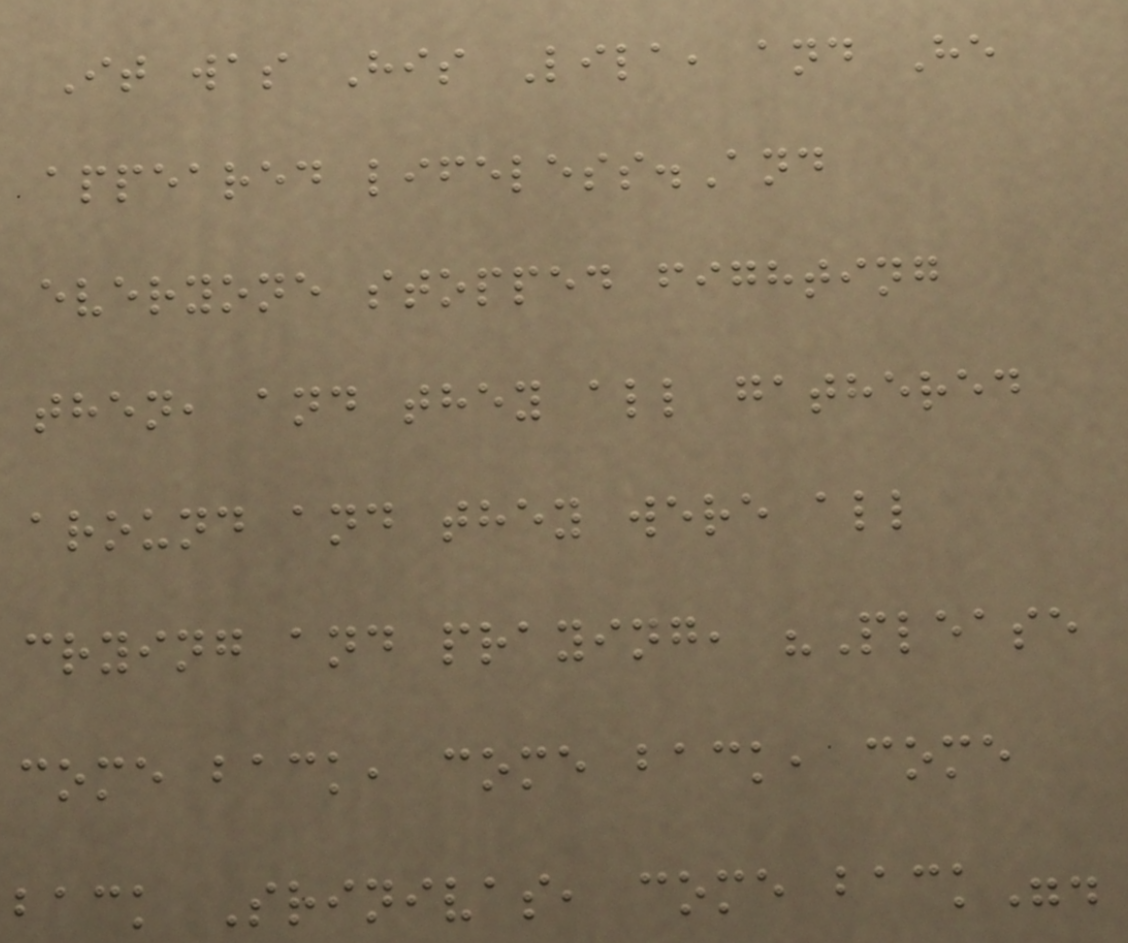It was His Lila, and He
appeared lifeless.And
everyone stopped fighting
then, and they all gathered
around and they were all
crying and praying, "Please
come back, come back, come
back Srinivas, come back".
